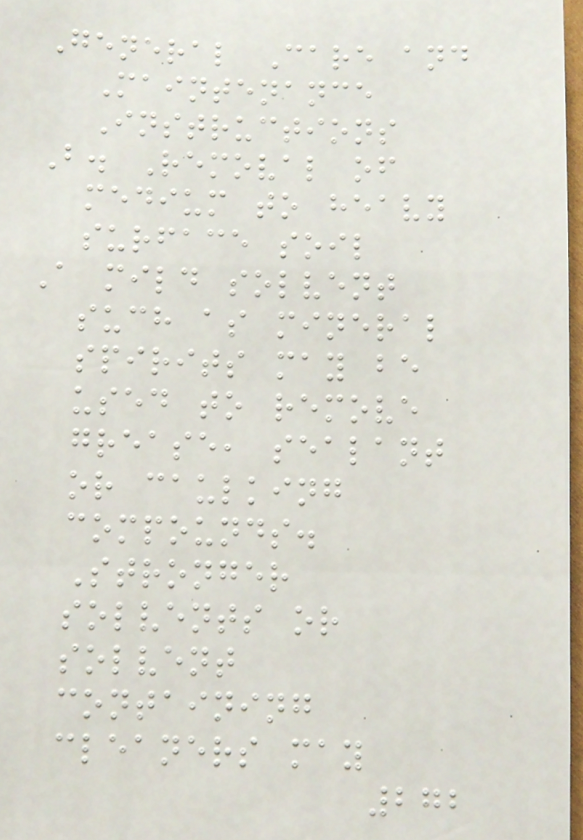General Care and
Maintenance
Instructions
B. Removal of
medium to heavy
surface soil
A mild solvent
such as mineral
spirits may be
used to remove
grease, sealant
or caulking
compounds.
Stronger
solvents or
solvent
containing
cleaners may
272
